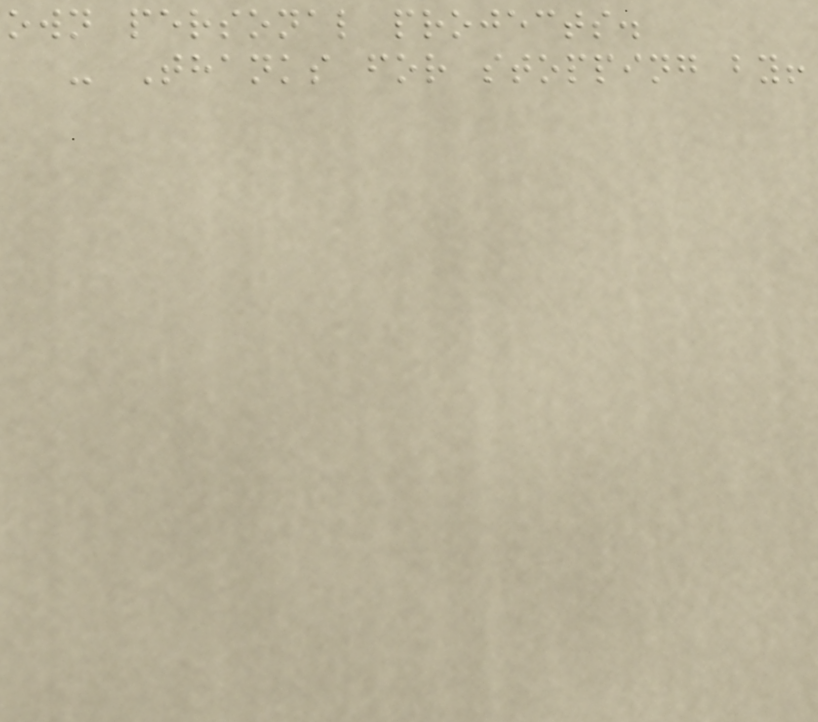own personal projects.
- Thanks for stopping by!
